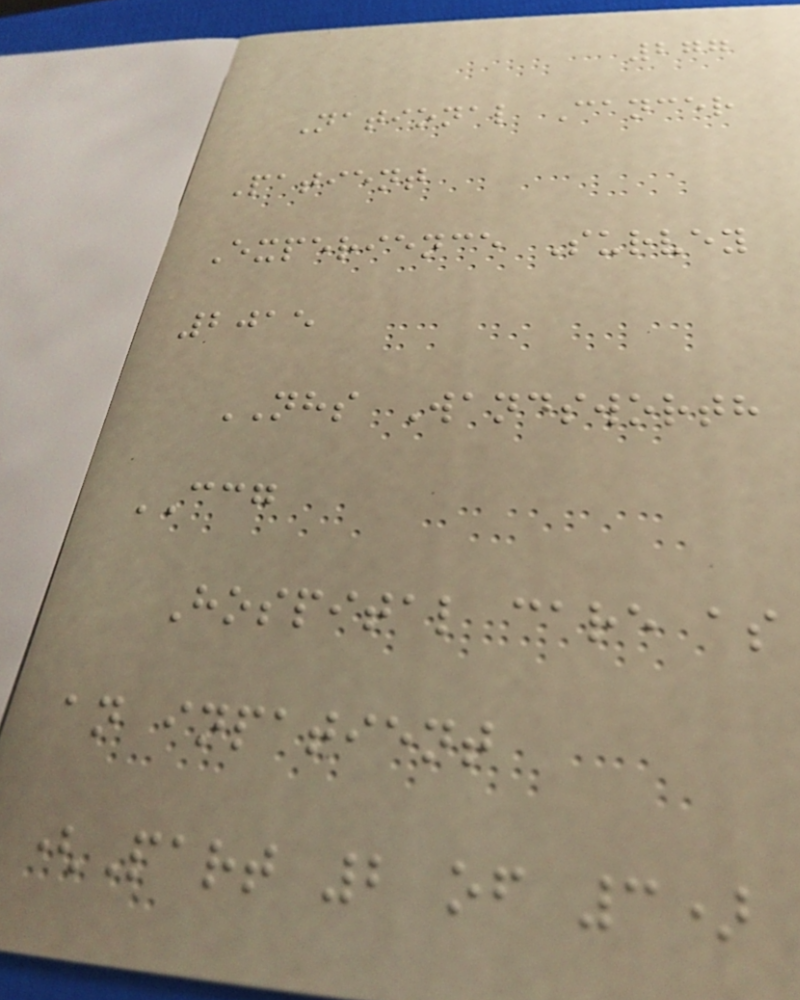277
National Cancer
Patient
Experience Survey
2015
NHS Wandsworth
CCG
Hospital care as
an inpatient
(Part 2 of 3)
